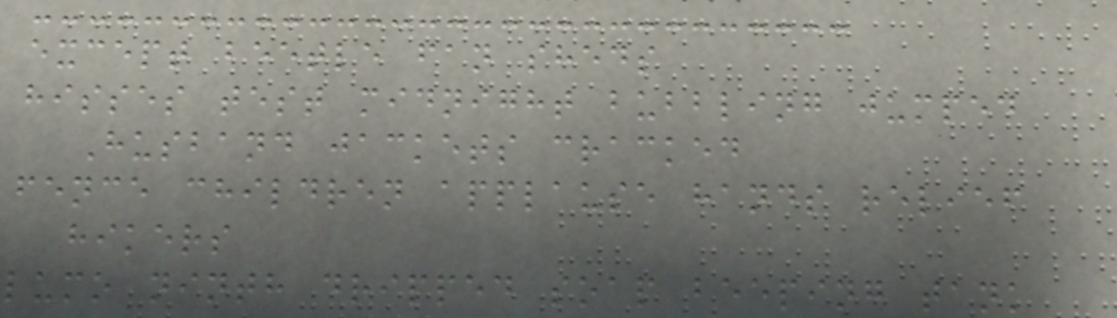except beetle fan sheds
hisses test midnight bubbling jumped
Husband jackets cracked
fence children applause hands relief
hikers
lumo ninth dripped soap beeping tank
